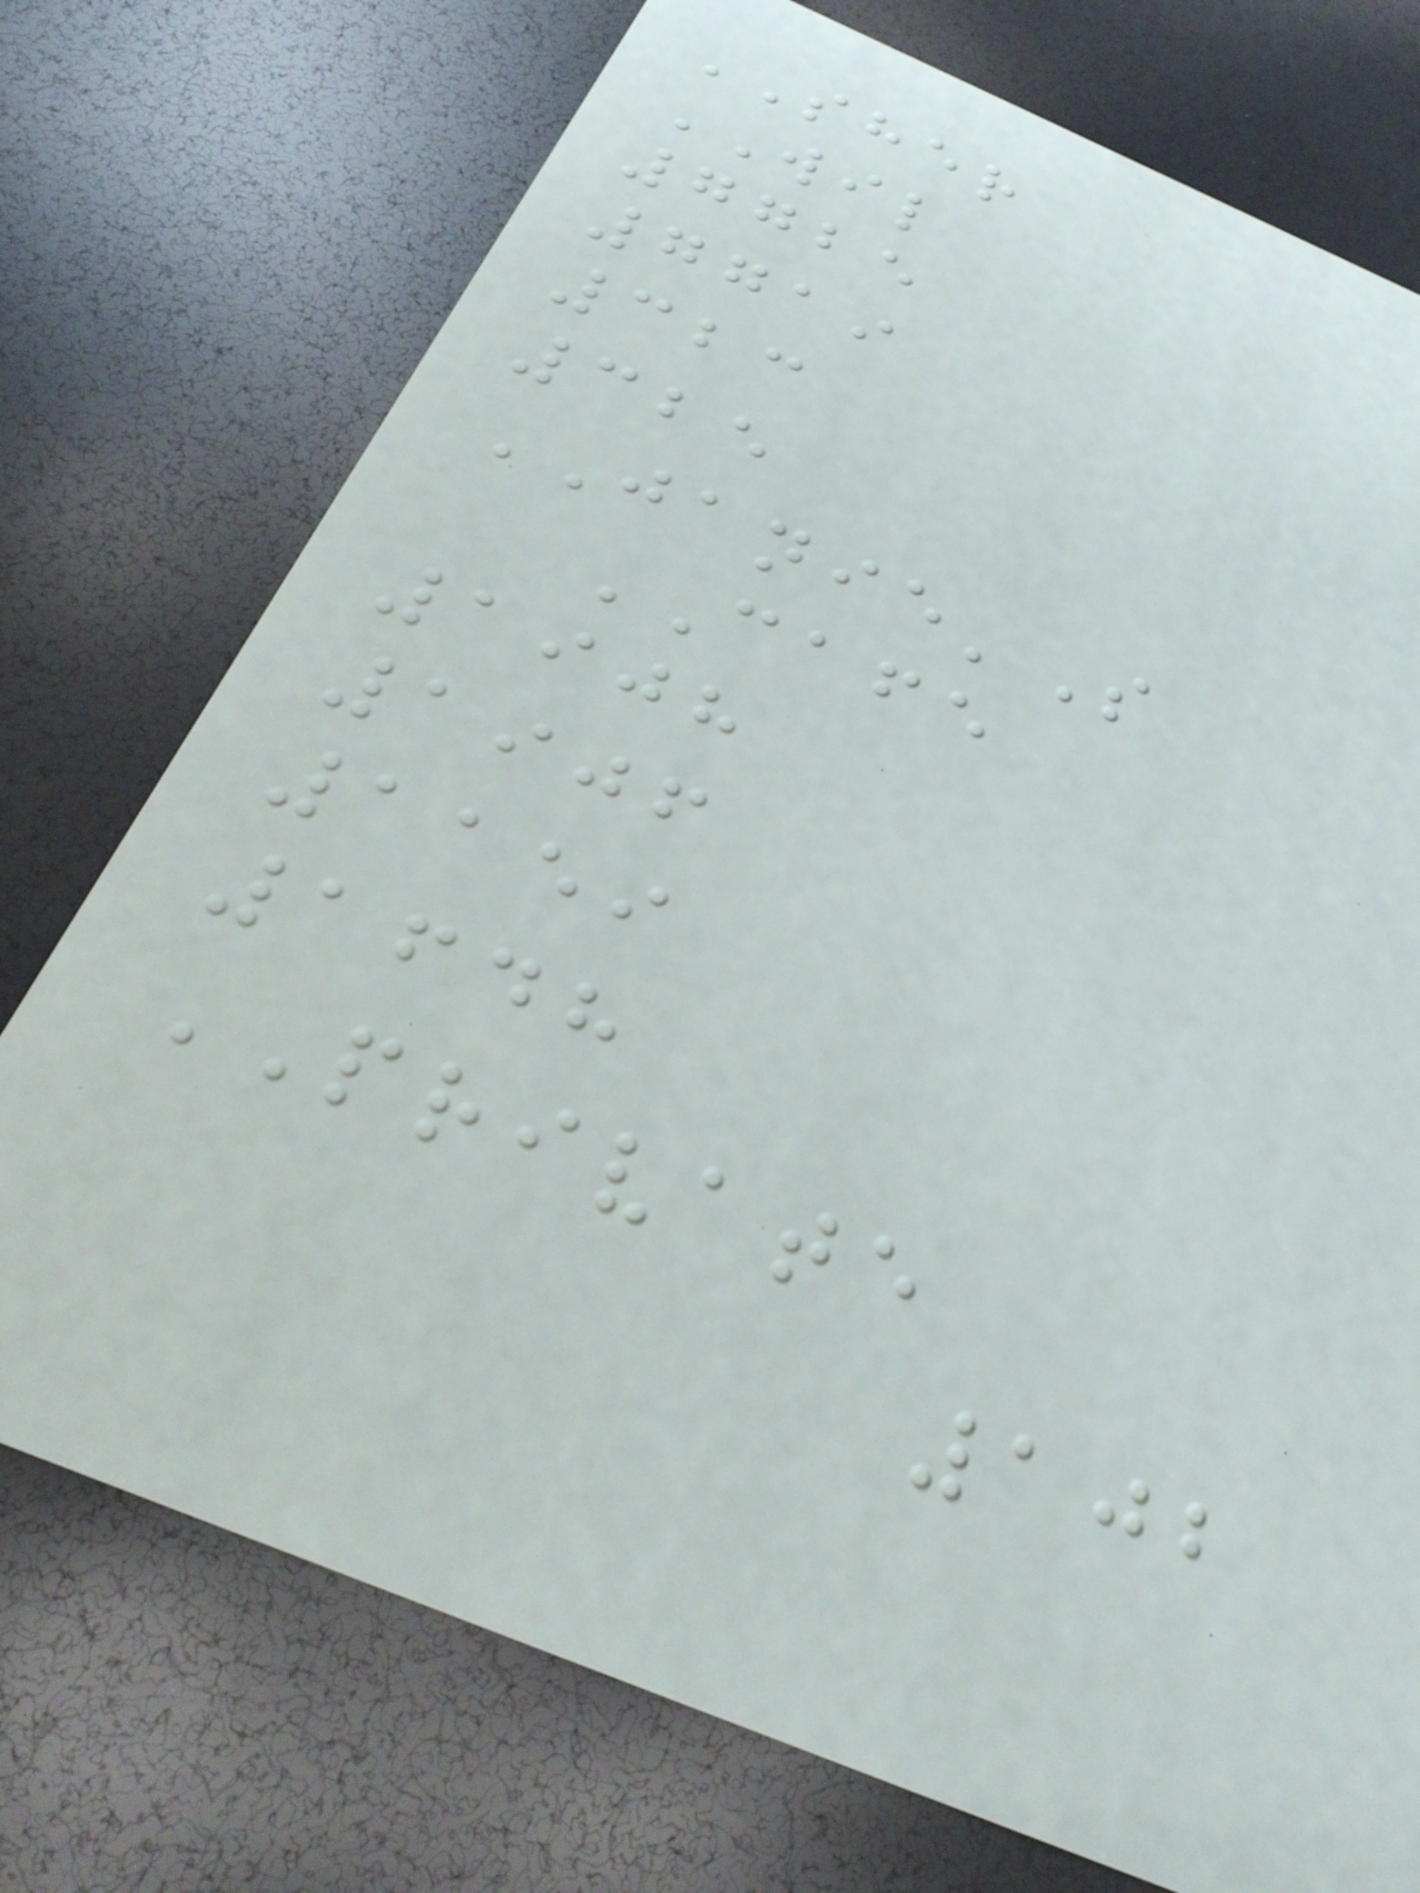SHER
WIL
7725
7719
323
325
JANIE'S
CAFE
1908
1906
1159
1648
PRIVATE
102
